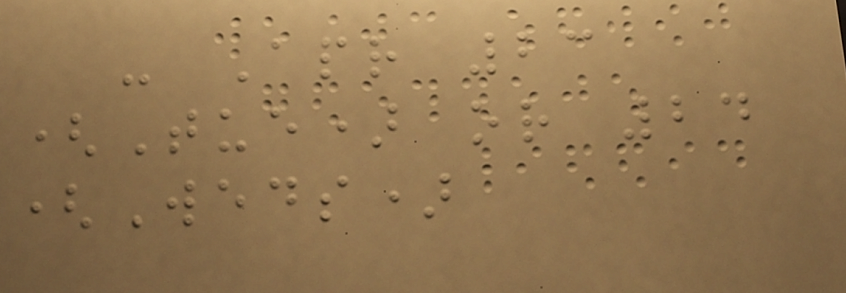- Apr 23
(Tue) or 24
(Weds)
